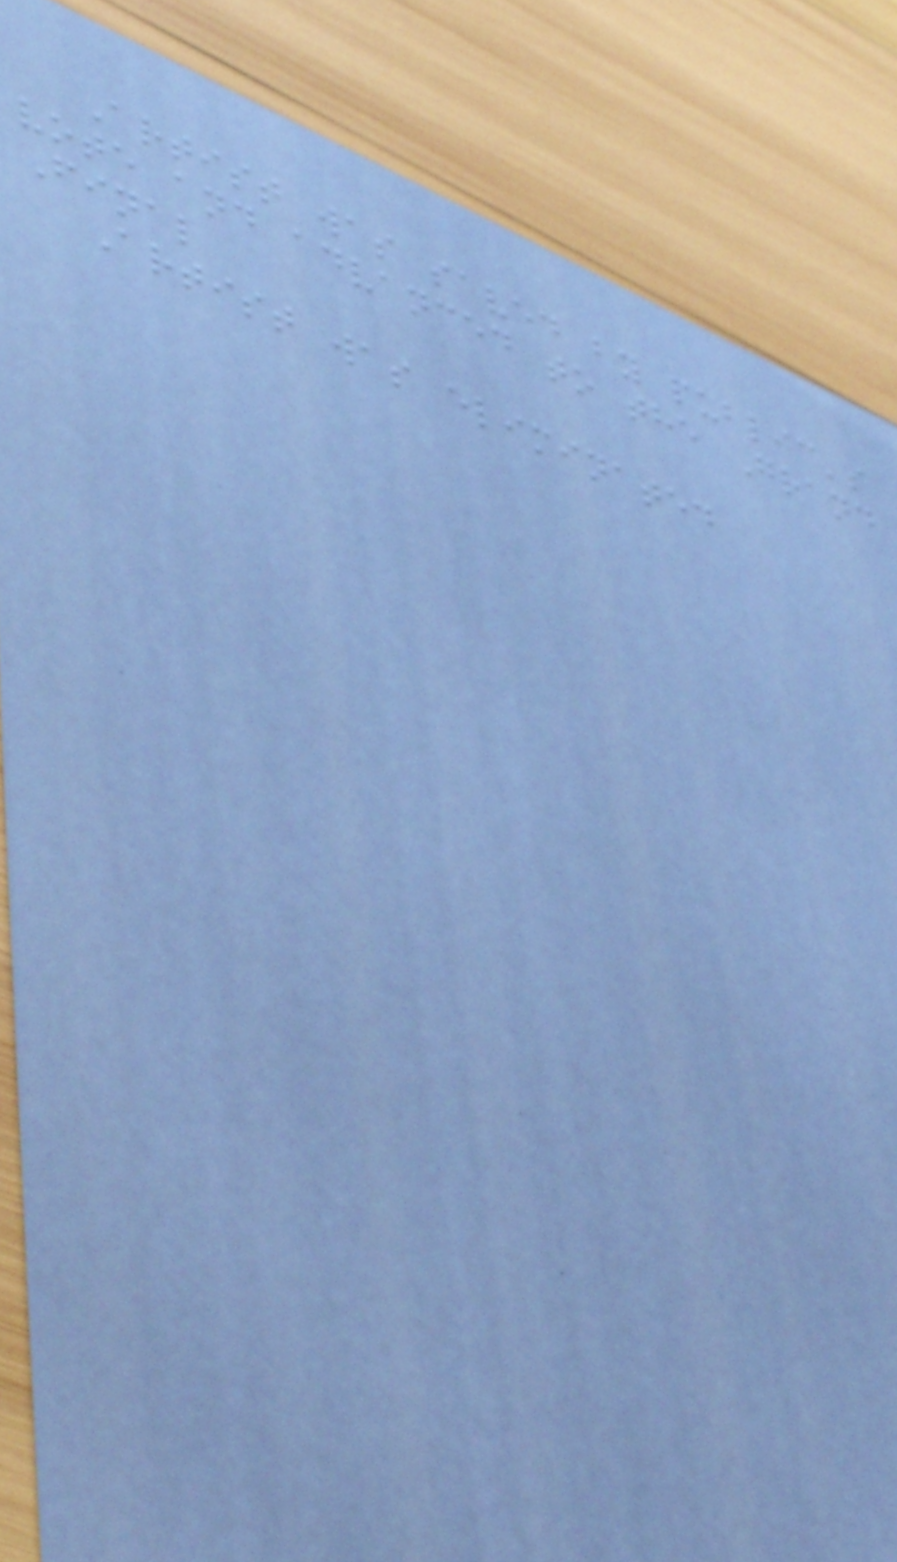Artist was saved by public's
vote and advanced to the Grand
Final
Artist was eliminated
